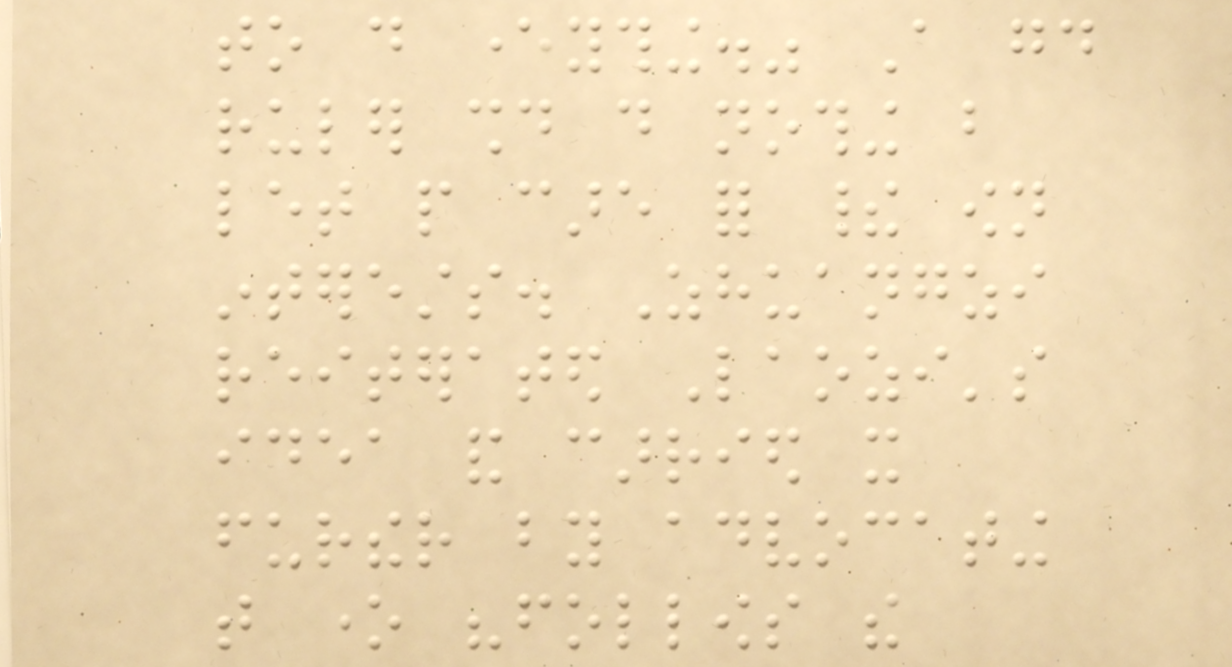to do everything." A good
ruler should do nothing but
let people care for their own
interests. Zhuangzi
reiterated Laozi's
idea and carried it
further by advocating
that one "follows the
